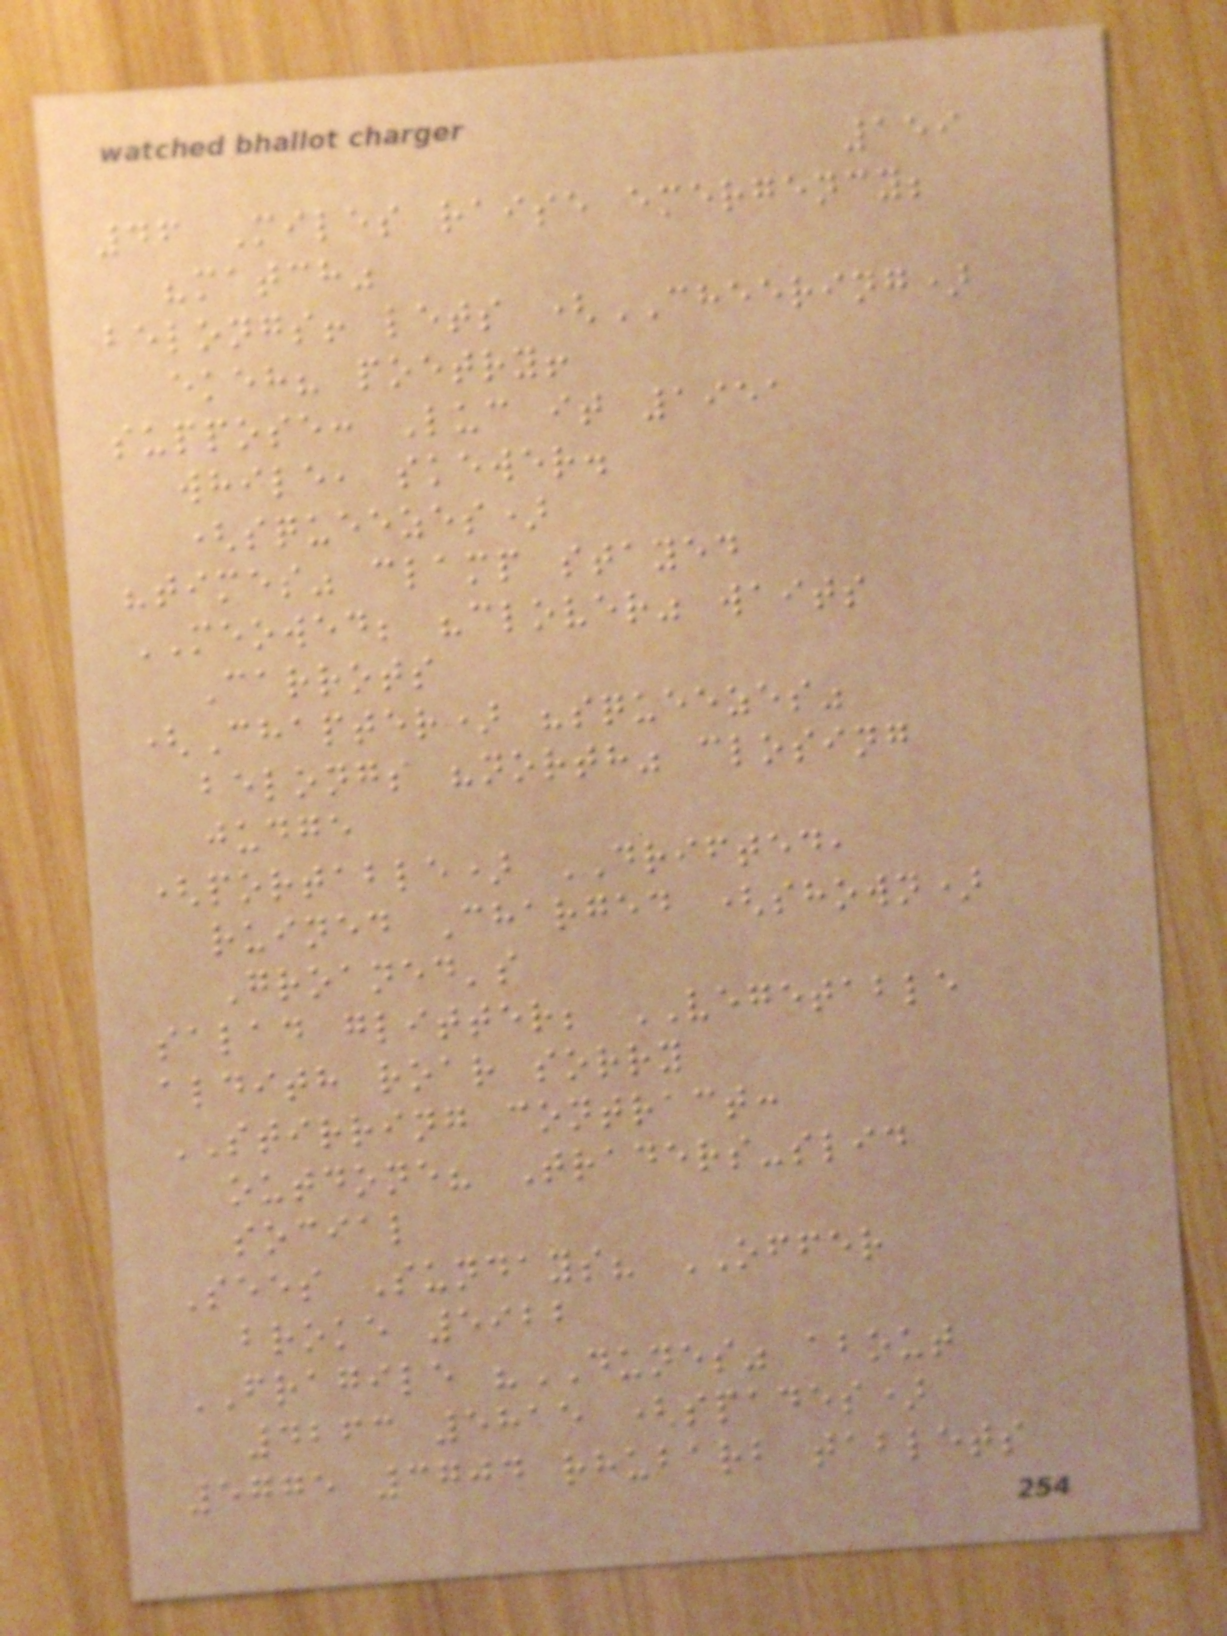159
46 Miles raise emergency;
"match"
belongs! lets (CHEERING)
ekeh? poetry!
suppose: Luc it 1951
while, skewer.
(squeezes)
"times" clamp stayed
MEOWED; "clover" waits
Carrots
(Chapter) "squeezes"
belongs "north" closing
judge
(portable) DRIFTED,
ruined Charged (shown)
Groaned's
salad glitter; VEGETABLE
aldith roar sorry
STIRRING contract:
outdone? Traders-slid
social
Sees Sundays? OFFER
broke 5922
FRAGILE "DUNES" about
4263 5815 (spades)
5775 3704 rhubarb tablets
